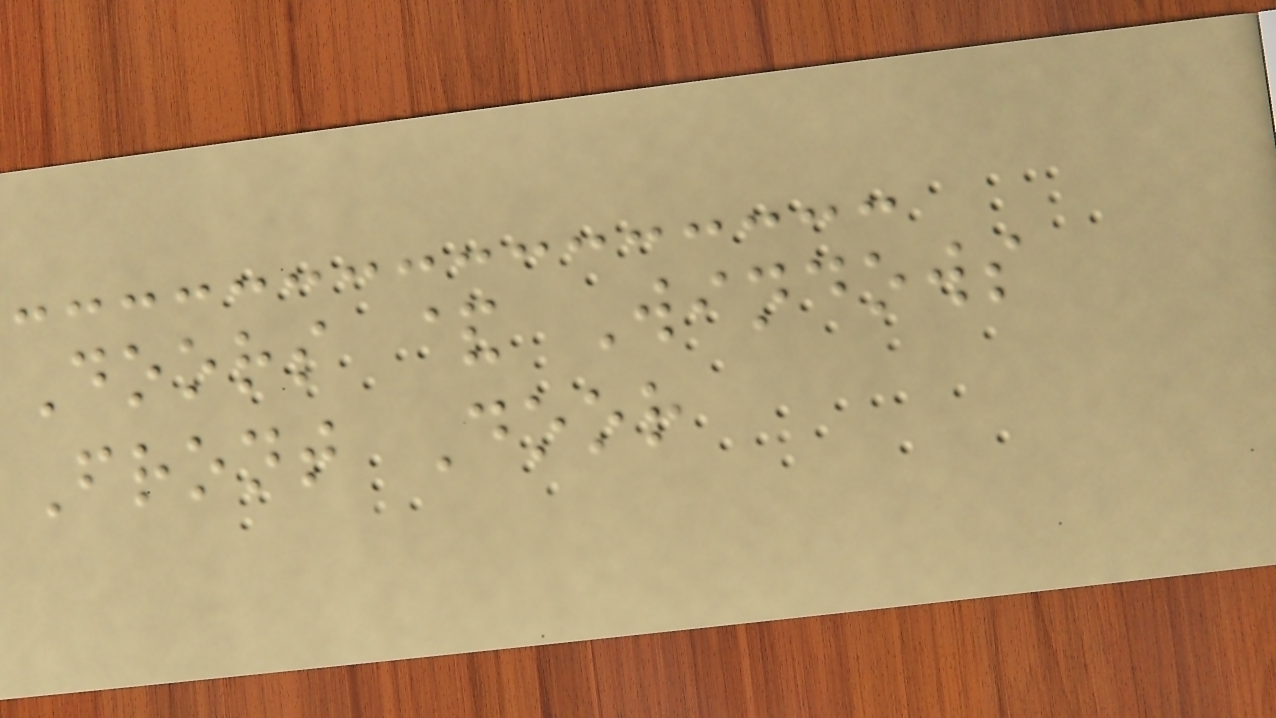Doors & Windows
Front Door
